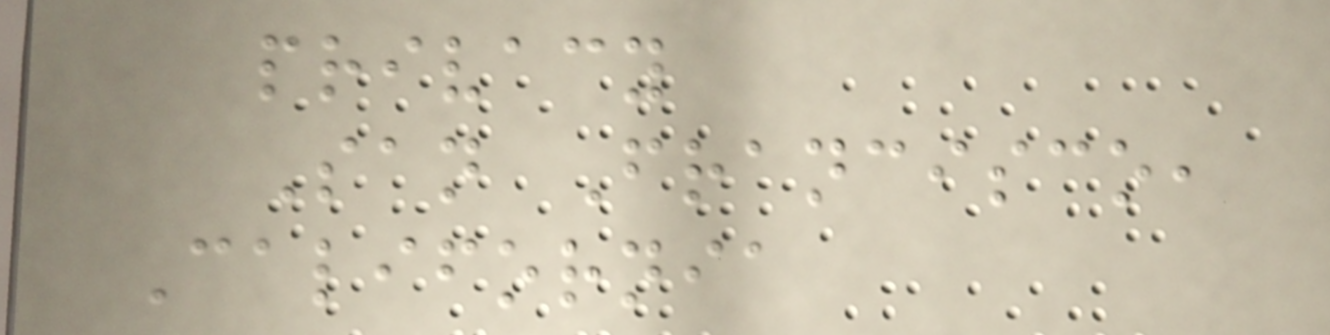privacy
San Francisco,
California
